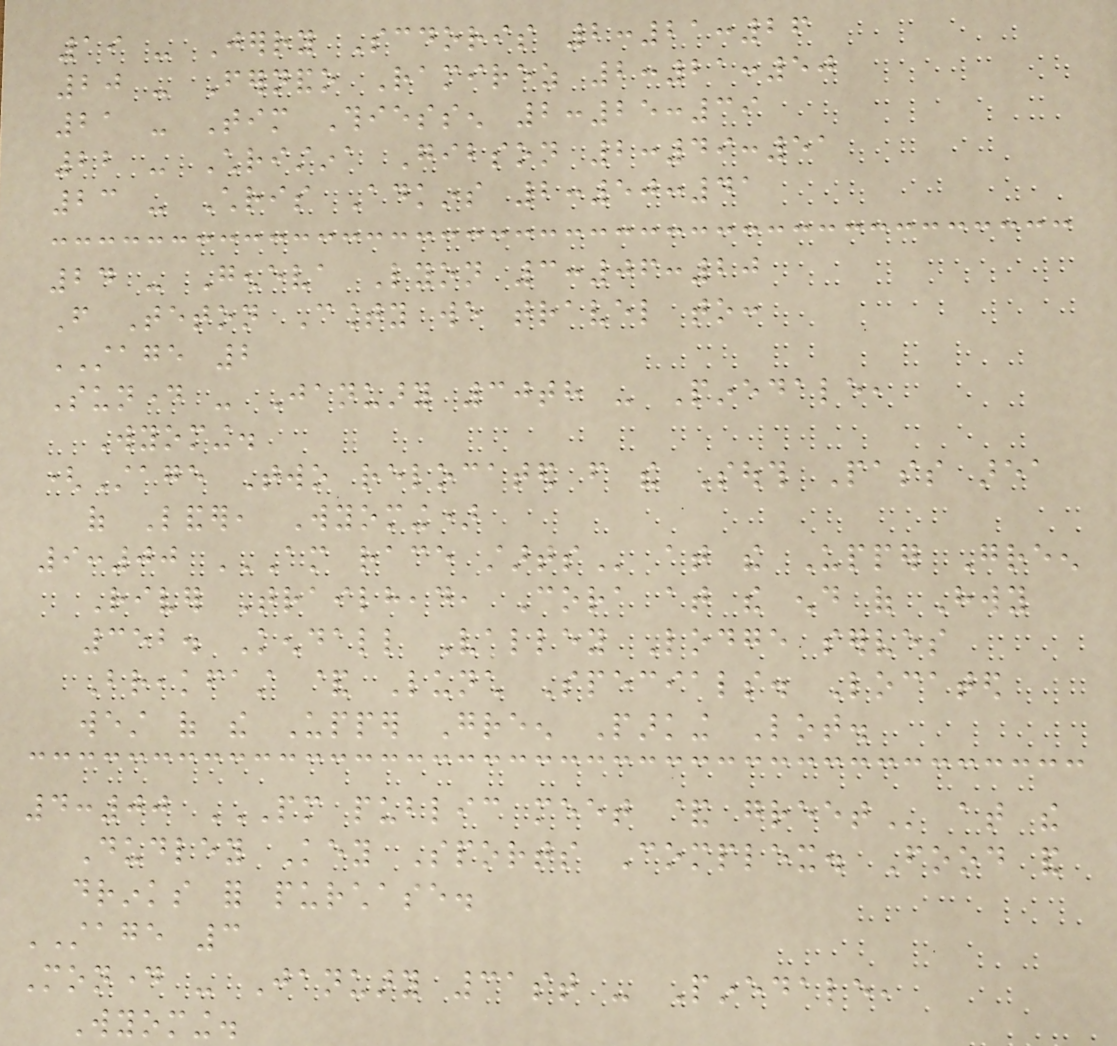19 - Jerry Scdoris 2:21:26
20 - Fernando Ramirez 2:21:50
21 - Tim Thiessen 2:25:39
22 - Christina Gibson 2:49:51
23 - Chris Adkins 2:50:41
24 - Geneva Lyon 3:06:20
From Teton County we travel to:
STAGE 2
Sunday - January 30th - Pinedale,
Wyoming.
(Stage Two relocated from the South Pass area
of Lander, Wyoming)
9:00 AM RACE STARTS at the Upper Green
River Trailhead, Cora at the end of Hwy
352. Kendall Valley Lodge serves
Breakfast & Lunch Specials. Located
west of the Upper Green Parking Lot.
4:00 PM PUBLIC MEET & GREET at the
Dudley Key Sports Complex. Food and
drinks for purchase.
STAGE 3
Monday - January 31st - Pinedale,
Wyoming.
